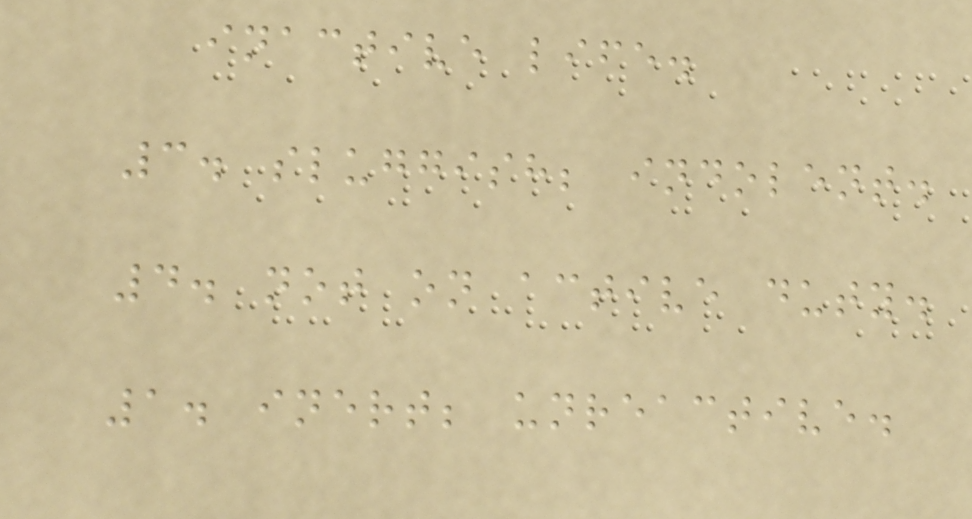inactive life.
3. sluggish; indolent.
4. not on active duty.
1. inert; unreactive.
